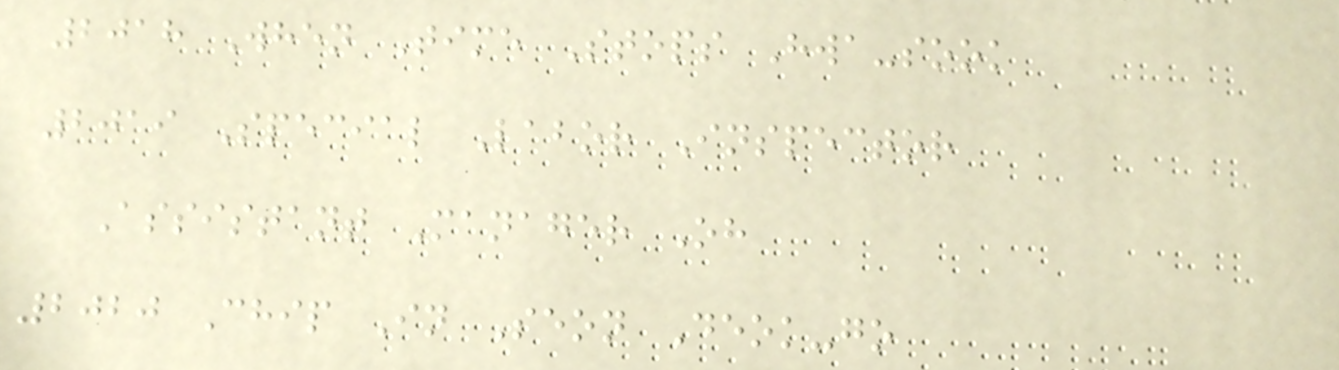2018 When Time Stops Hwa-sook
2019 Special Labor Inspector
Assistant Manager Oh
2020 Chip In Seon Deok-go
